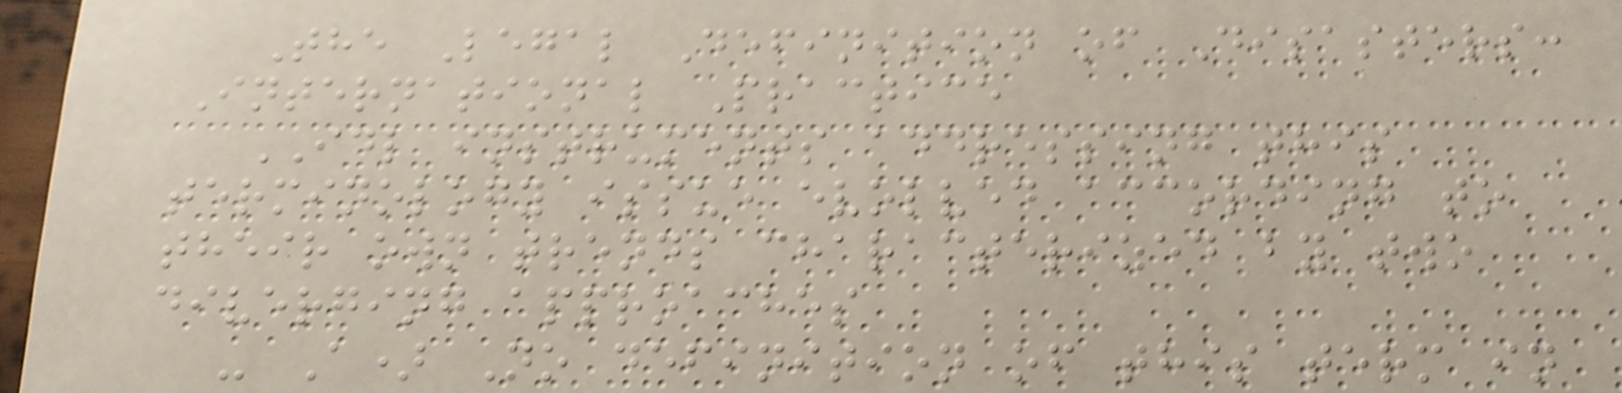The Legal Definition of Disasters:
International Practice
IDL instruments addressing this
terminology issue evolved according to
their own trends characterized by two
diverging approaches
- A) No definition of this term in
